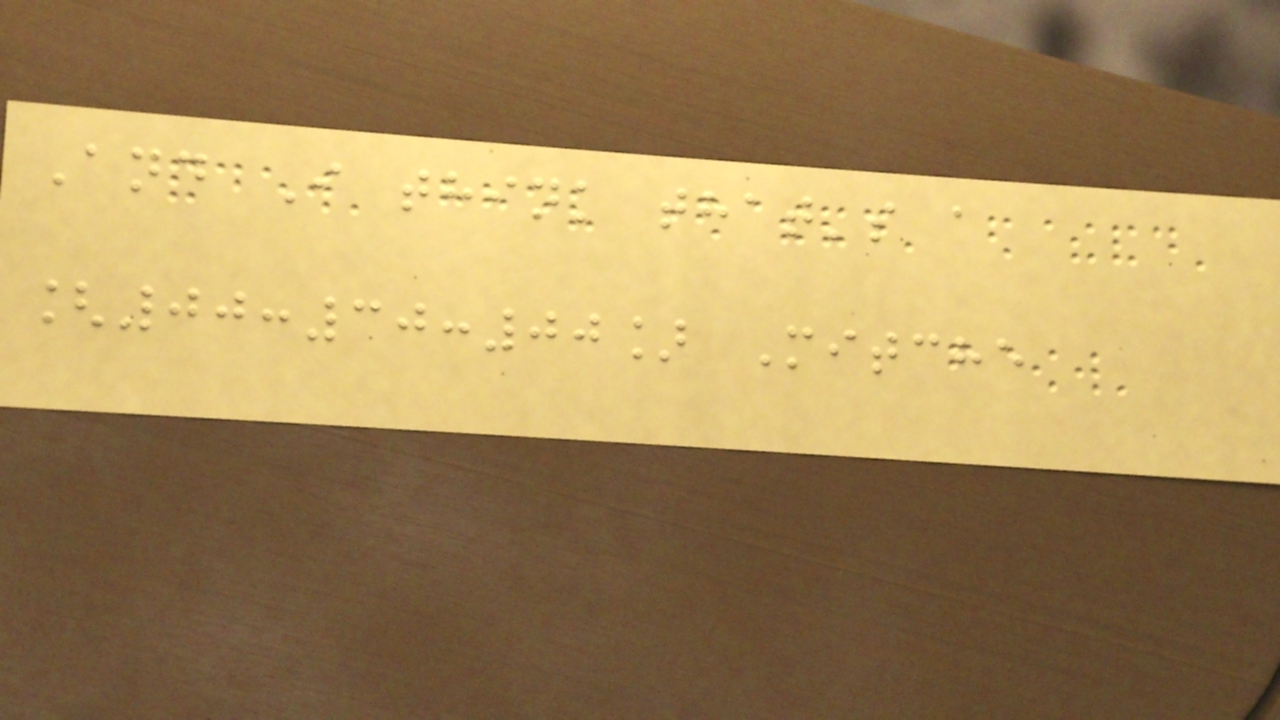And I think that's a
[00:30:00] Mitche
